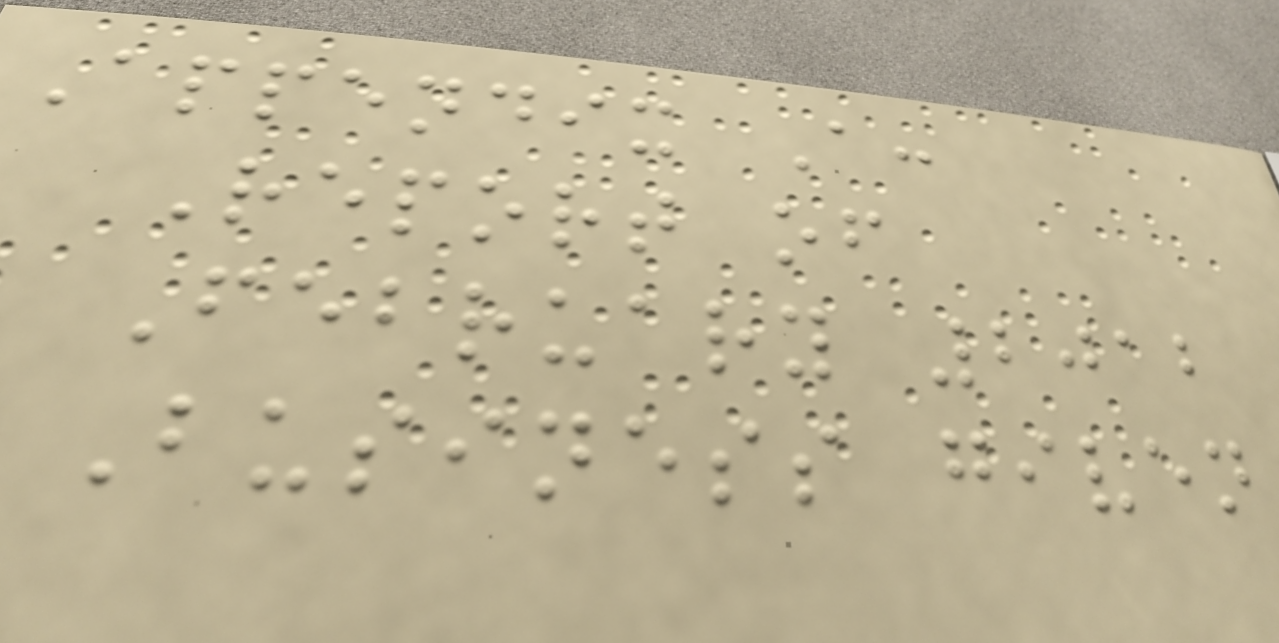Appendix A:
Report of
February 2012
Business given
